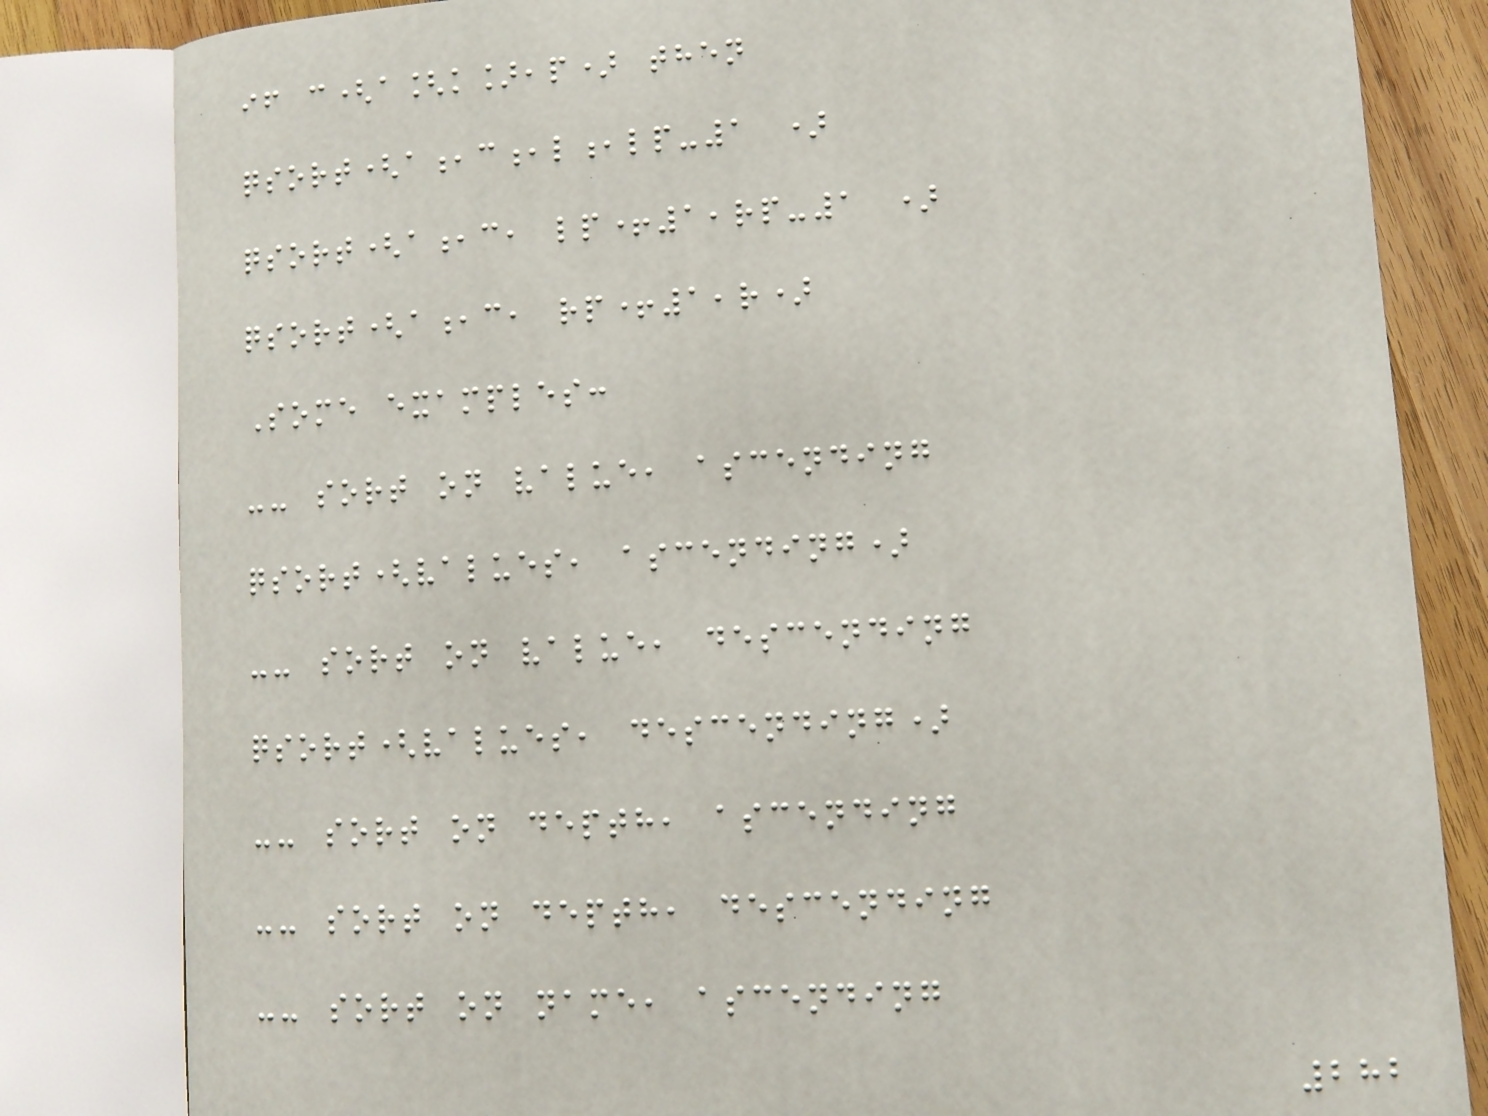if c(a[k],p) then
qsort(a,c,l,lp-1 )
qsort(a,c, lp+1,rp-1 )
qsort(a,c, rp+1,r)
Some examples:
-- sort on value, ascending
qsort(values, ascending)
-- sort on value, descending
qsort(values, descending)
-- sort on depth, ascending
-- sort on depth, descending
-- sort on name, ascending
282
